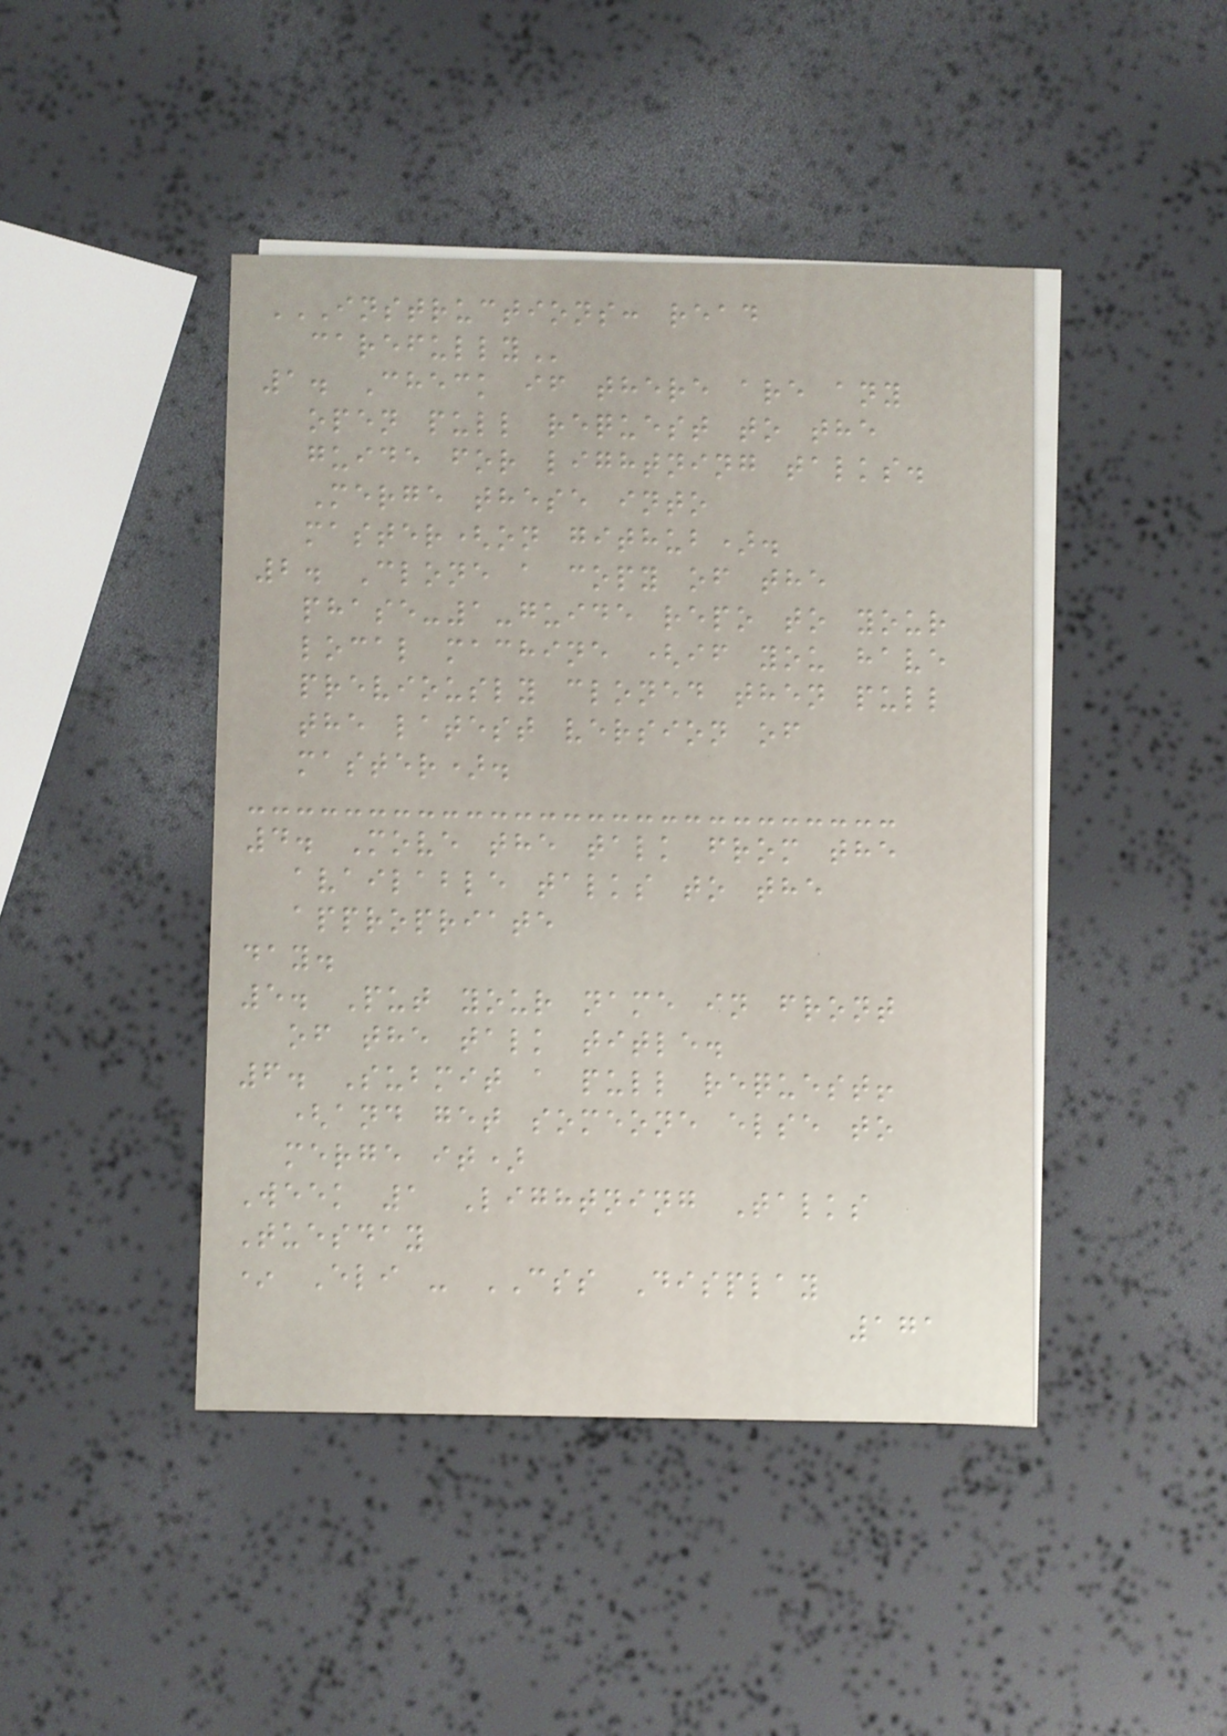INSTRUCTIONS: READ
CAREFULLY
1. Check if there are any
open pull request to the
guide for lightning talks.
Merge these into
master(on github).
2. Clone a copy of the
phase-1-guide repo to your
local machine (if you have
previously cloned then pull
the latest version of
master).
4. Move the talk from the
available talks to the
appropriate
day.
5. Put your name in front
of the talk title.
6. Submit a pull request!
(and get someone else to
merge it)
Week 1 Lightning Talks
Tuesday
* Eli - CSS Display
171
